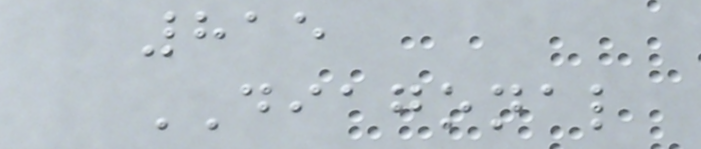815
DIAGONAL
